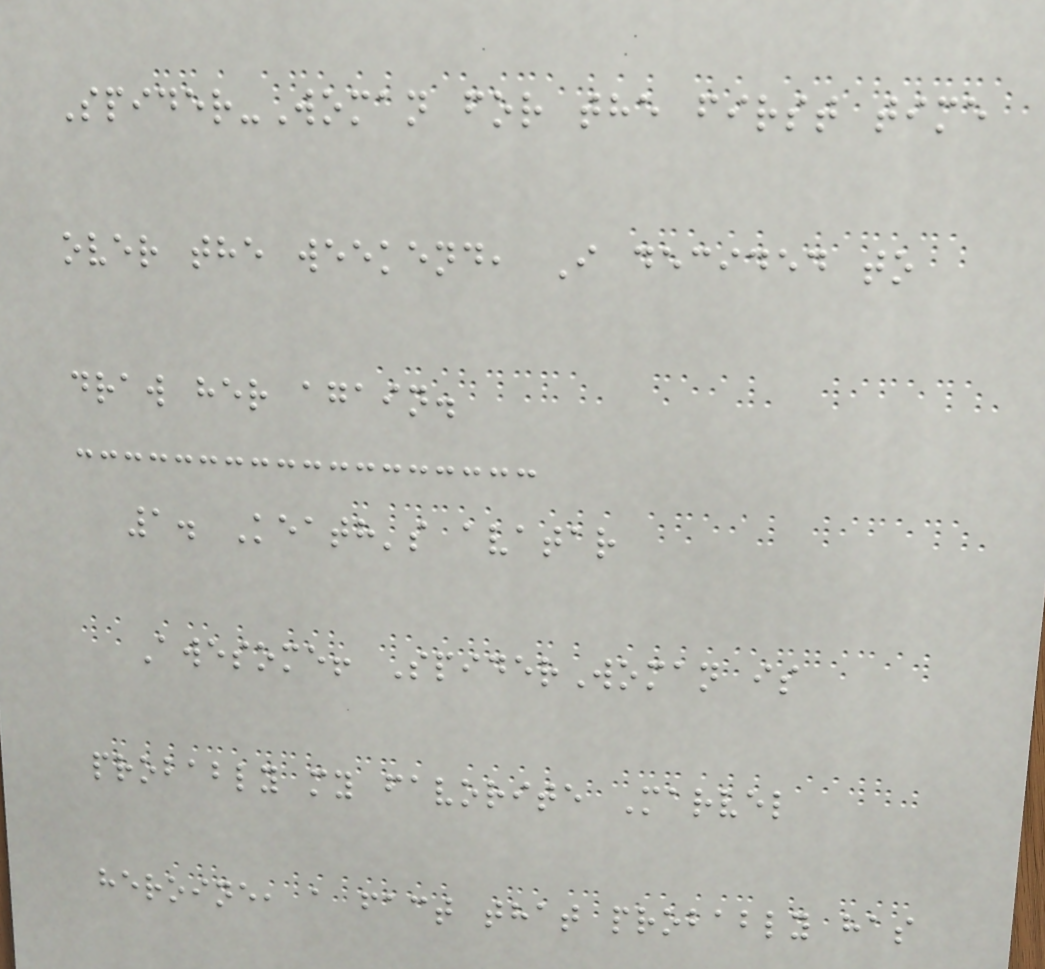Spider-Woman for the first time
over the weekend, I decided to
draw her again.
1. Keath's avatar
Awesome! SpiderWoman is
probably my favorite Marvel
heroine, a fact that probably has
